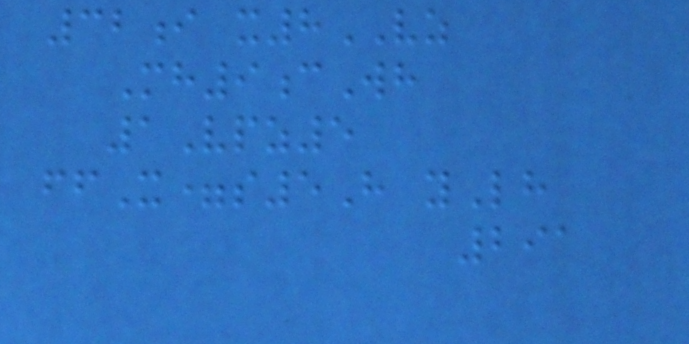32i x8VZ
Mh9cWh
1Vpz5
ffX=s5H yLh
291
